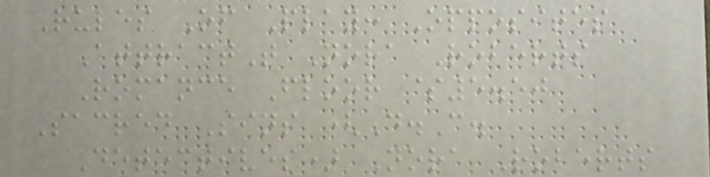Rules Of Play: Opposites
AttractT Nora Roberts
Romance Floor $5.50
Sacred Sins (D.C.
Detectives) Nora Roberts
